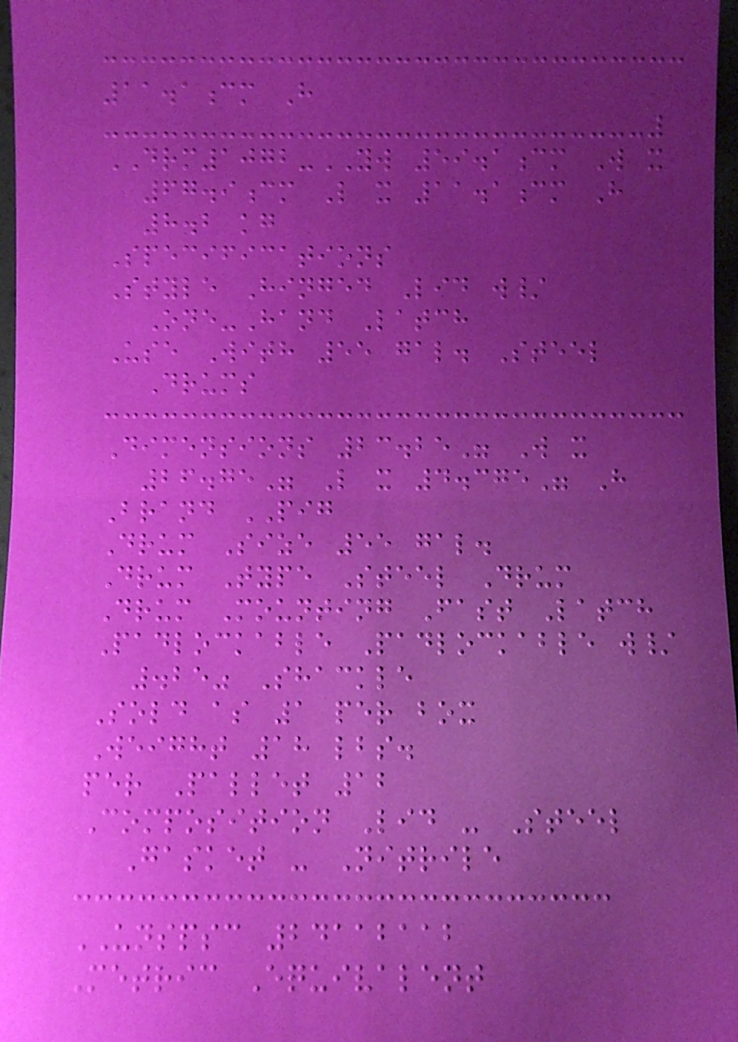11.1cm H
DRM1072-YW 59.1cm W x
67.9cm L x 11.1cm H
8.2 kg
Specifications
Style Hinged Lid w/
One-Hand Latch
Use With 55 gal. Steel
Drums
Dimensions 23.25" W x
26.75" L x 4.375" H
Brand PIG
Drum Size 55 gal.
Drum Type Steel Drum
Drum Mounting Fast Latch
Padlockable Padlockable w/
.25" Shackle
Sold as 1 per box
Weight 18 lbs.
per Pallet 12
Composition Lid - Steel
Gasket - Nitrile
UNSPSC 24112112
Metric Equivalent
